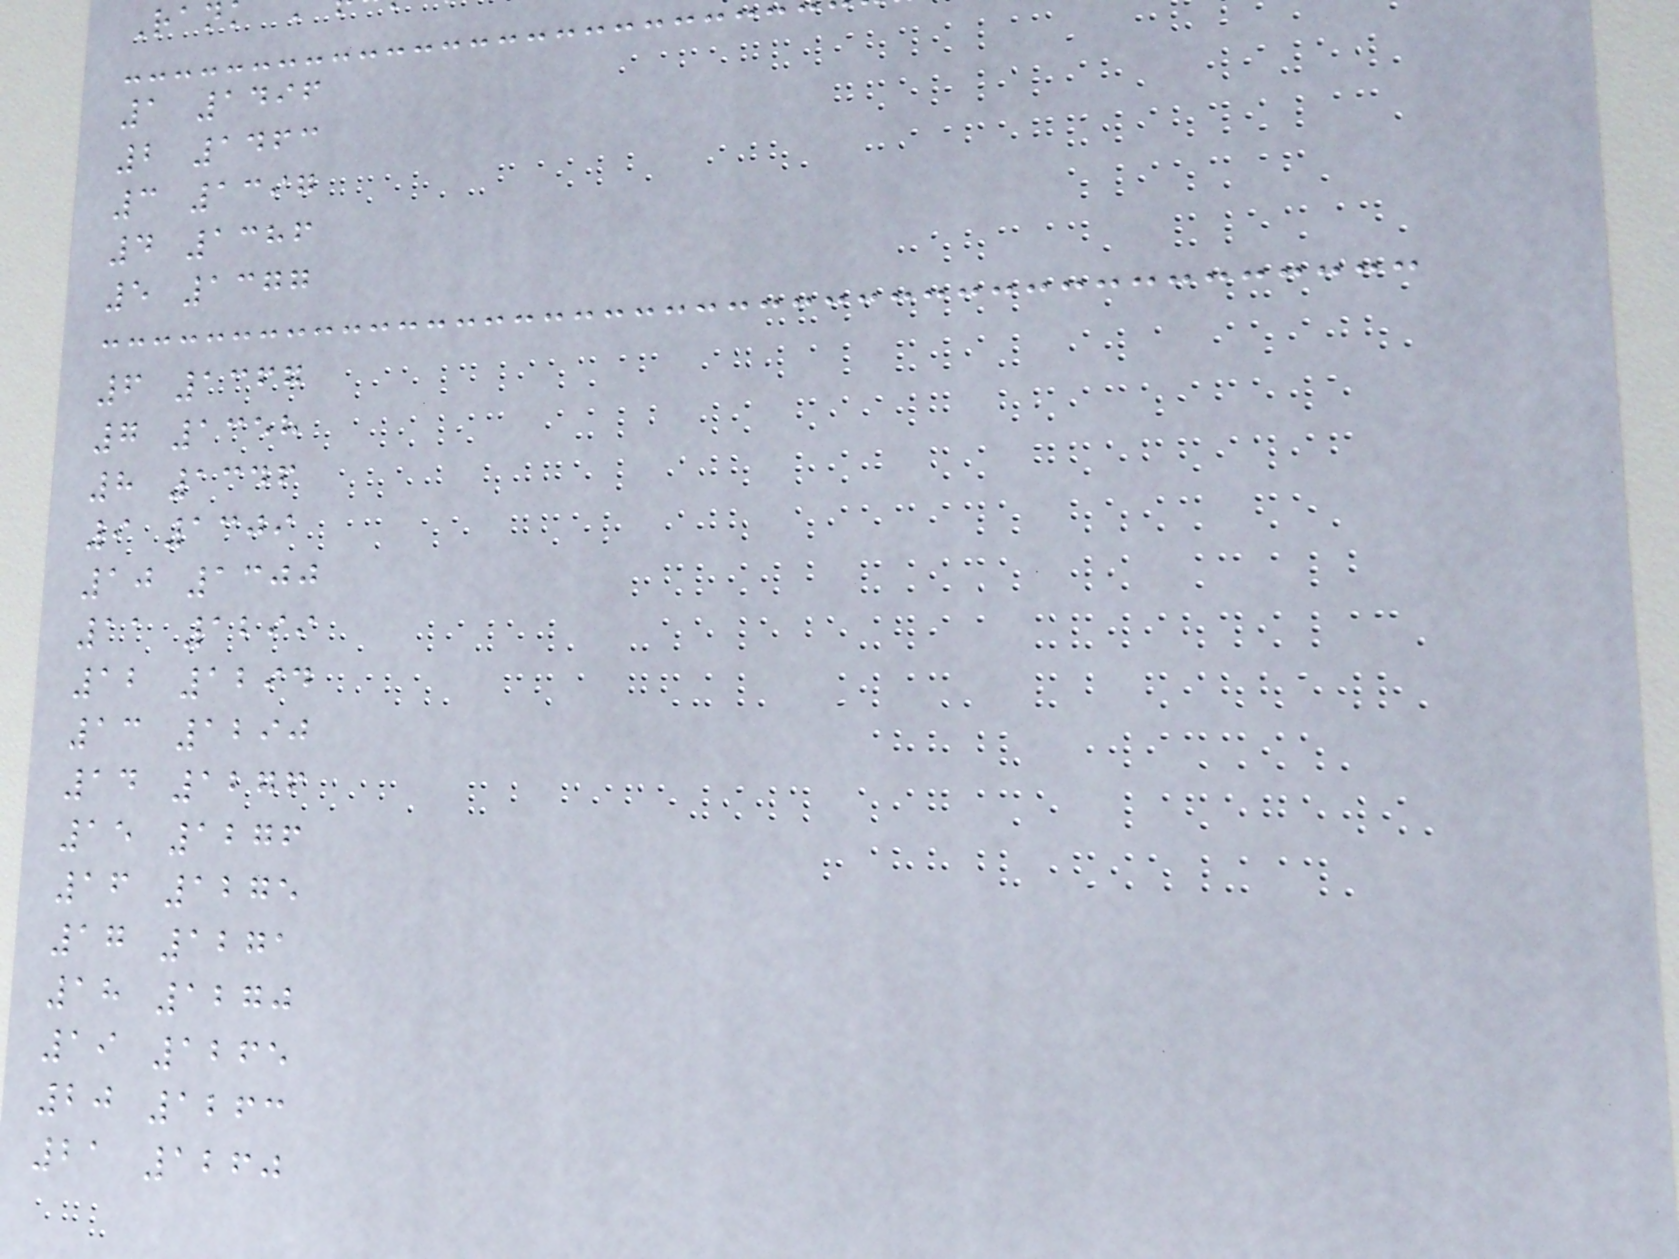1 1496
2 1463
3 1397
4 1386
5 1377
6 1367
7 1358
8 1346
9 1309
10 1300
11 1299
12 1294
13 1290
14 1276
15 1276
16 1275
17 1271
18 1270
19 1265
20 1263
21 1260
